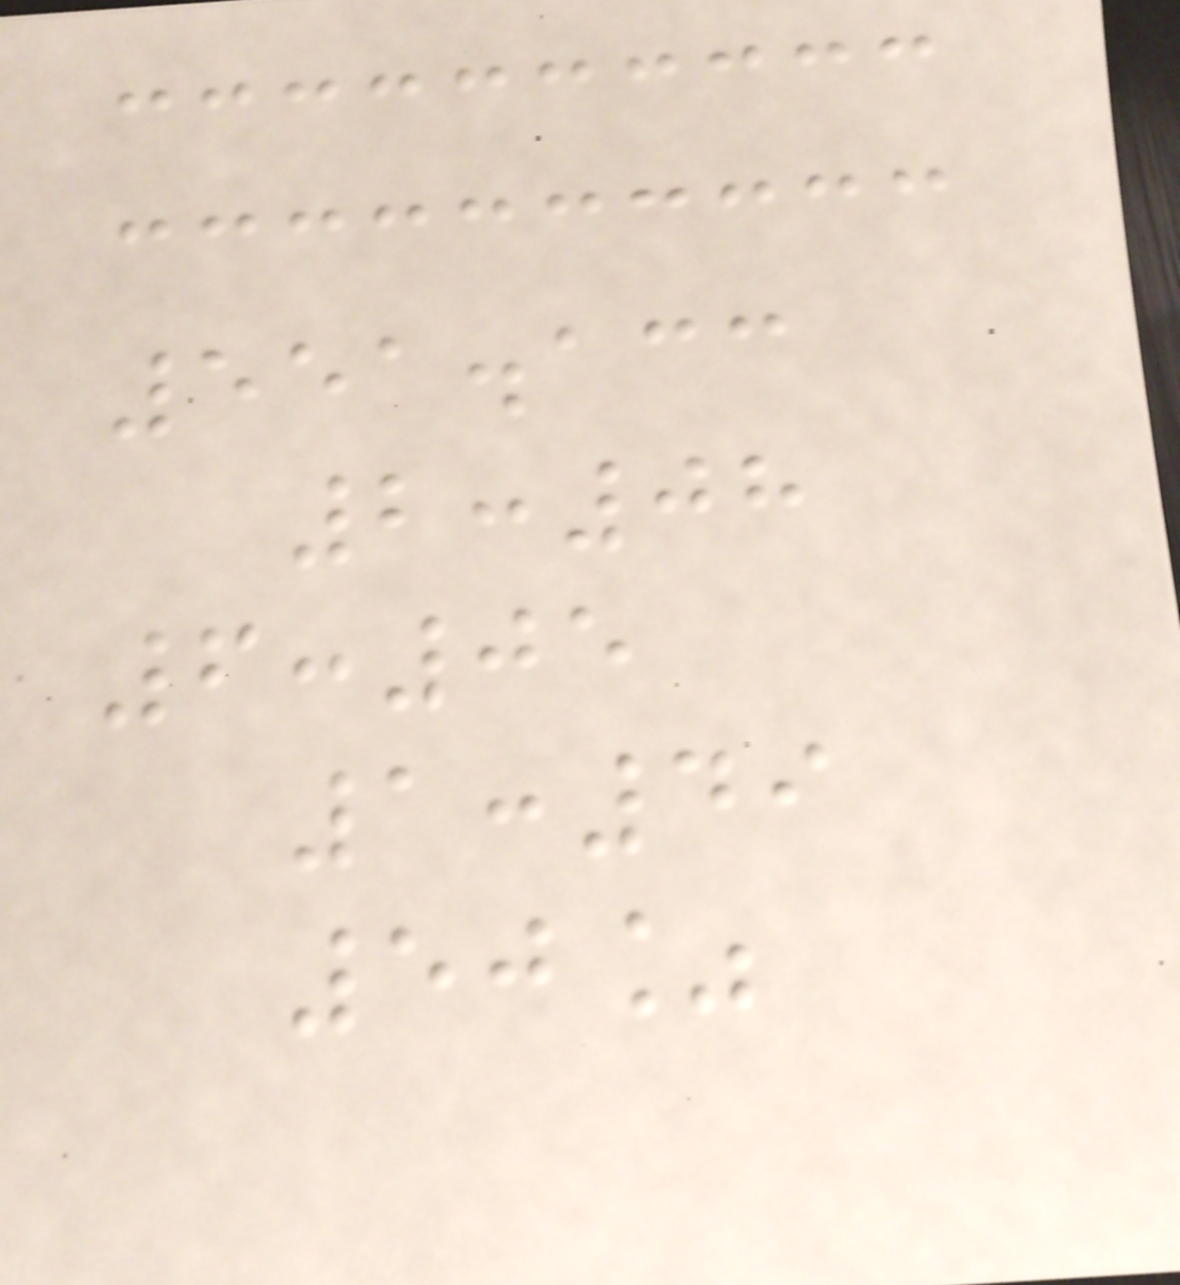551.133
2:08
6:05
1:49
50%
